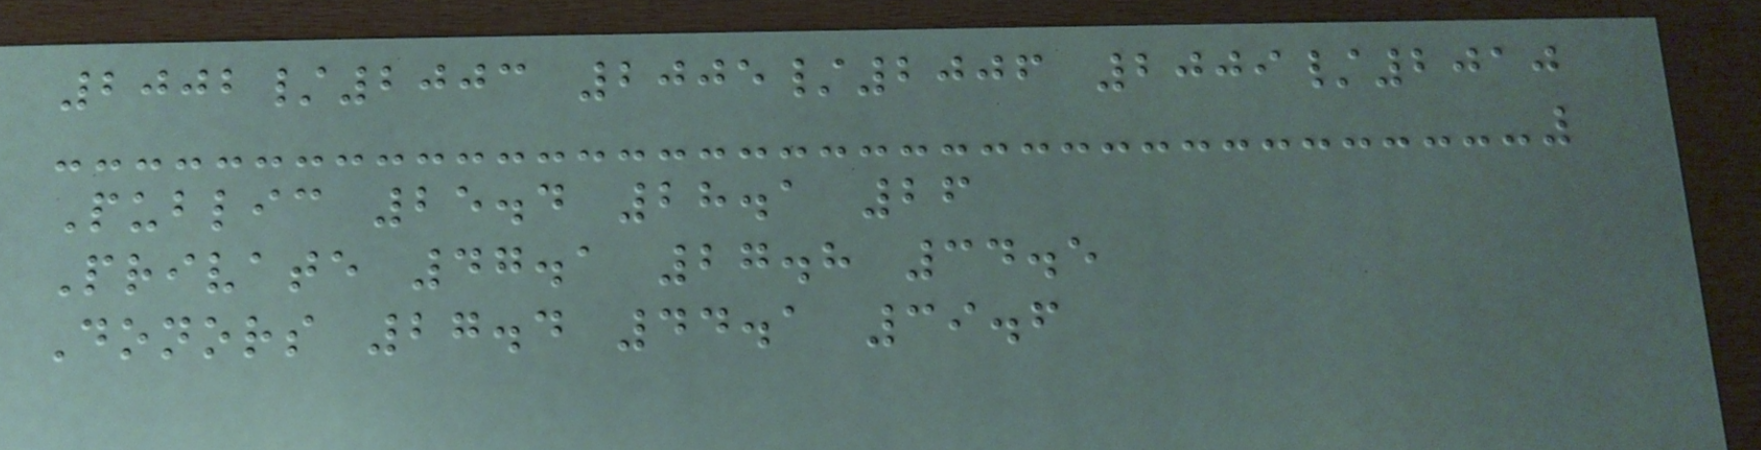2002/2003 2005/2006 2009/2010
Public 25.4 28.1 26
Private 47.1 27.8 34.5
Donors 27.4 44.1 39.6
